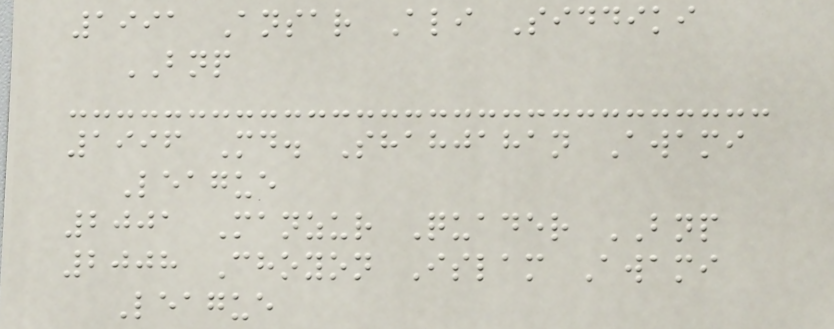1991 Ansar Ali Siddiki
BNP
1996 Md. Shahjahan Awami
League
2001 Manzur Quader BNP
2008 Choyon Islam Awami
League
